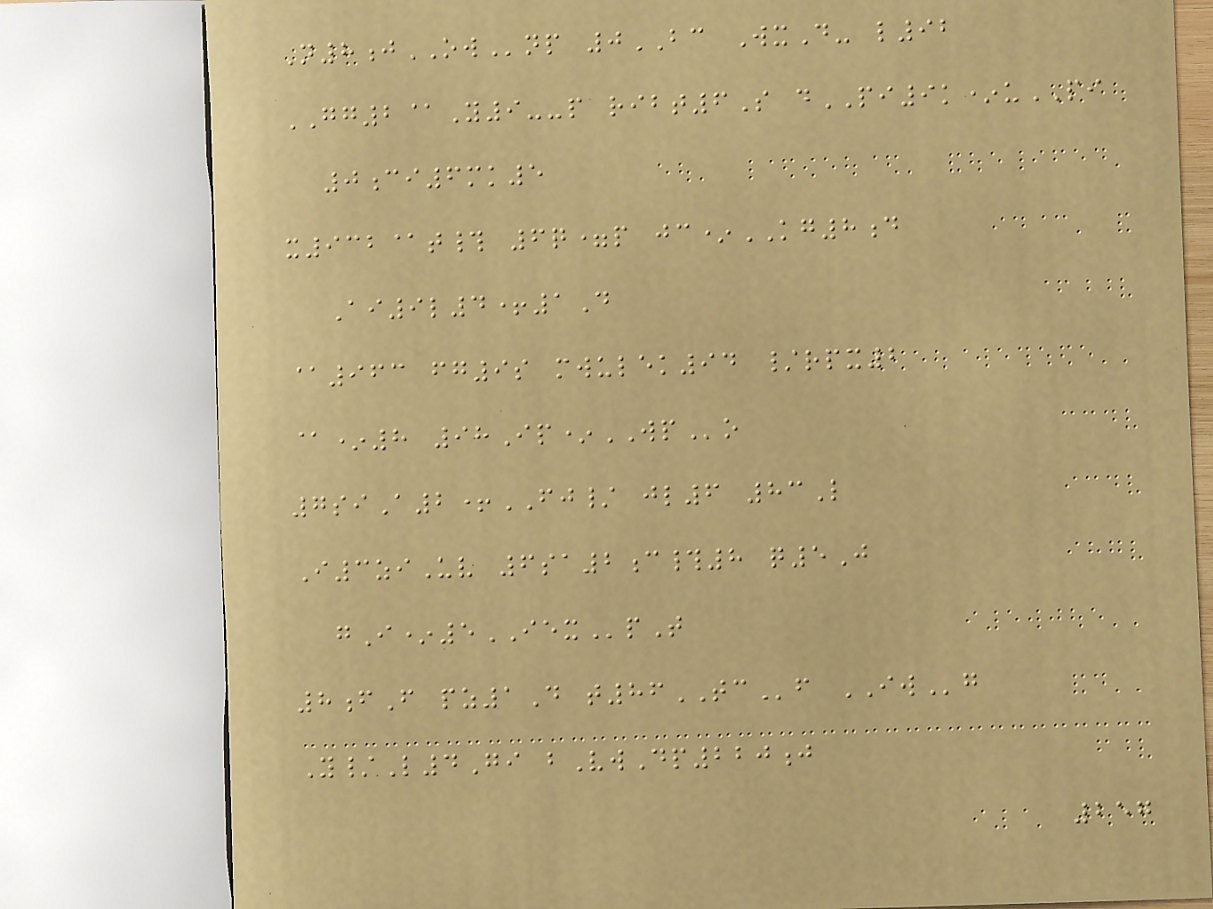N8jOWnp 0BC WxD- l92
GG2@Y9--p ribt6S dPI9k*uPI
0ci6mk5
x932@t# 6q=p jc*KG8d
Ai9l4+1D
@963 fg9s mwulek94 /rpx2
@*8 98Ip*WPo
7siA2+FJ/ jl6 83L
I3ziUv 6sa2c#8 q5J
gI*5IEXpT
8fF pz1D t86TCf IWg
Y/L4Gi bVwDp220j
257
